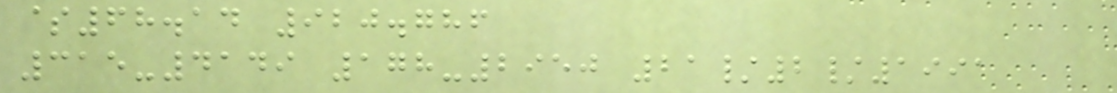$68.14 920.786
315-4149 178-2950 21/2/1991
